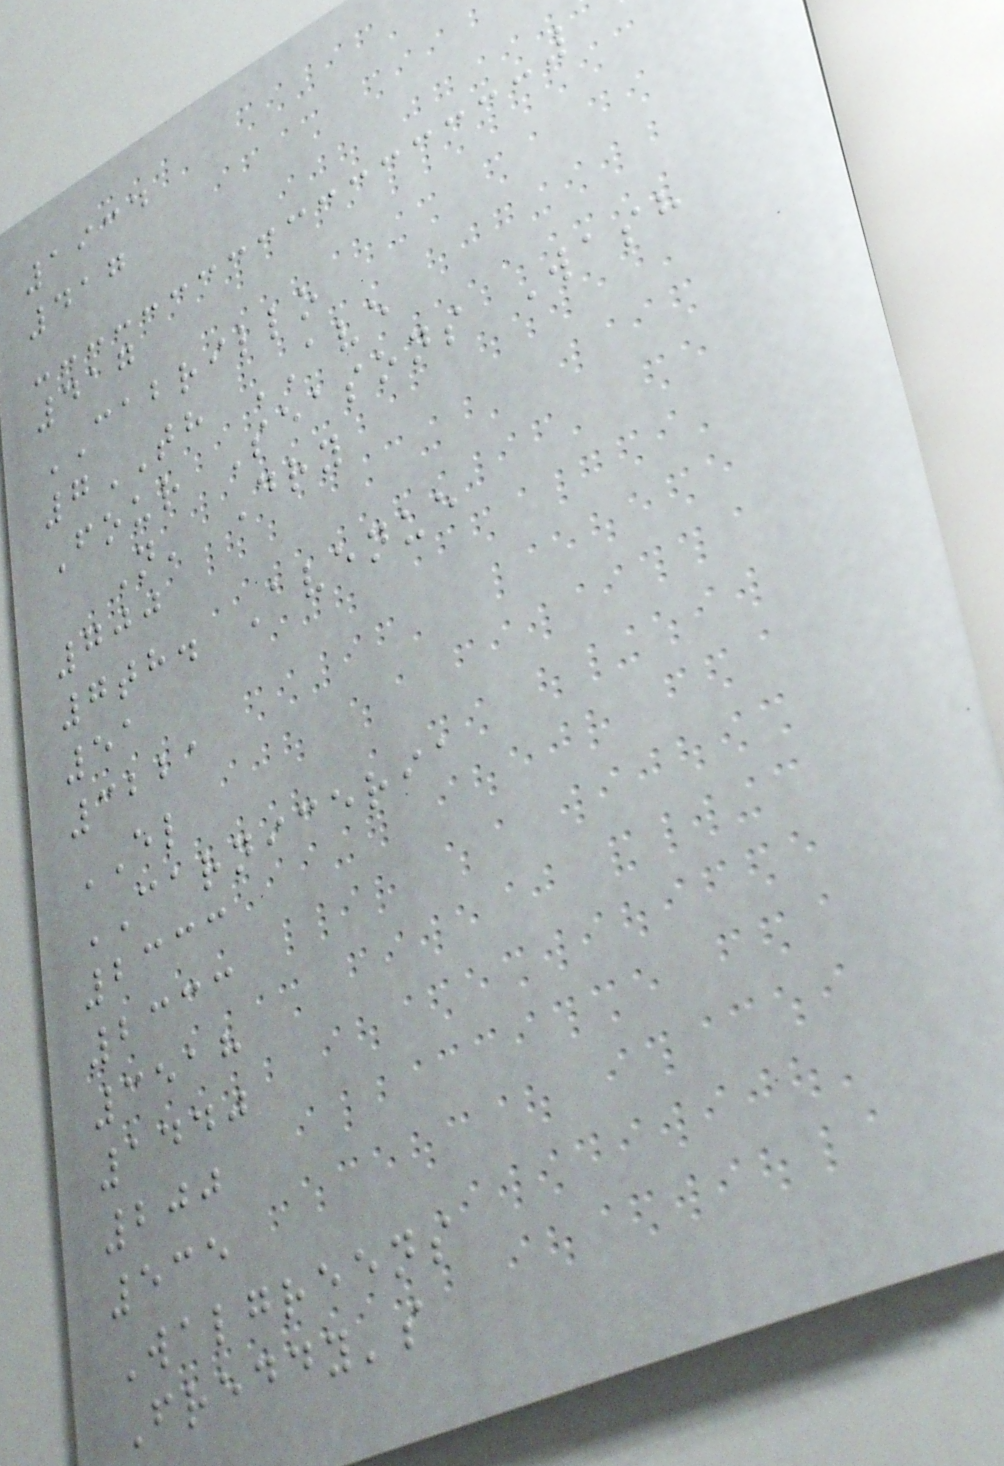1934
417
417
CABRILLO
7TH AVE
Four Seasons Wash
N' Dry
700
7th. Avenue
51
3221
EL
CARNICERIA
2333
2333
3518
1440
200
535
Walgreens
Freddy's
